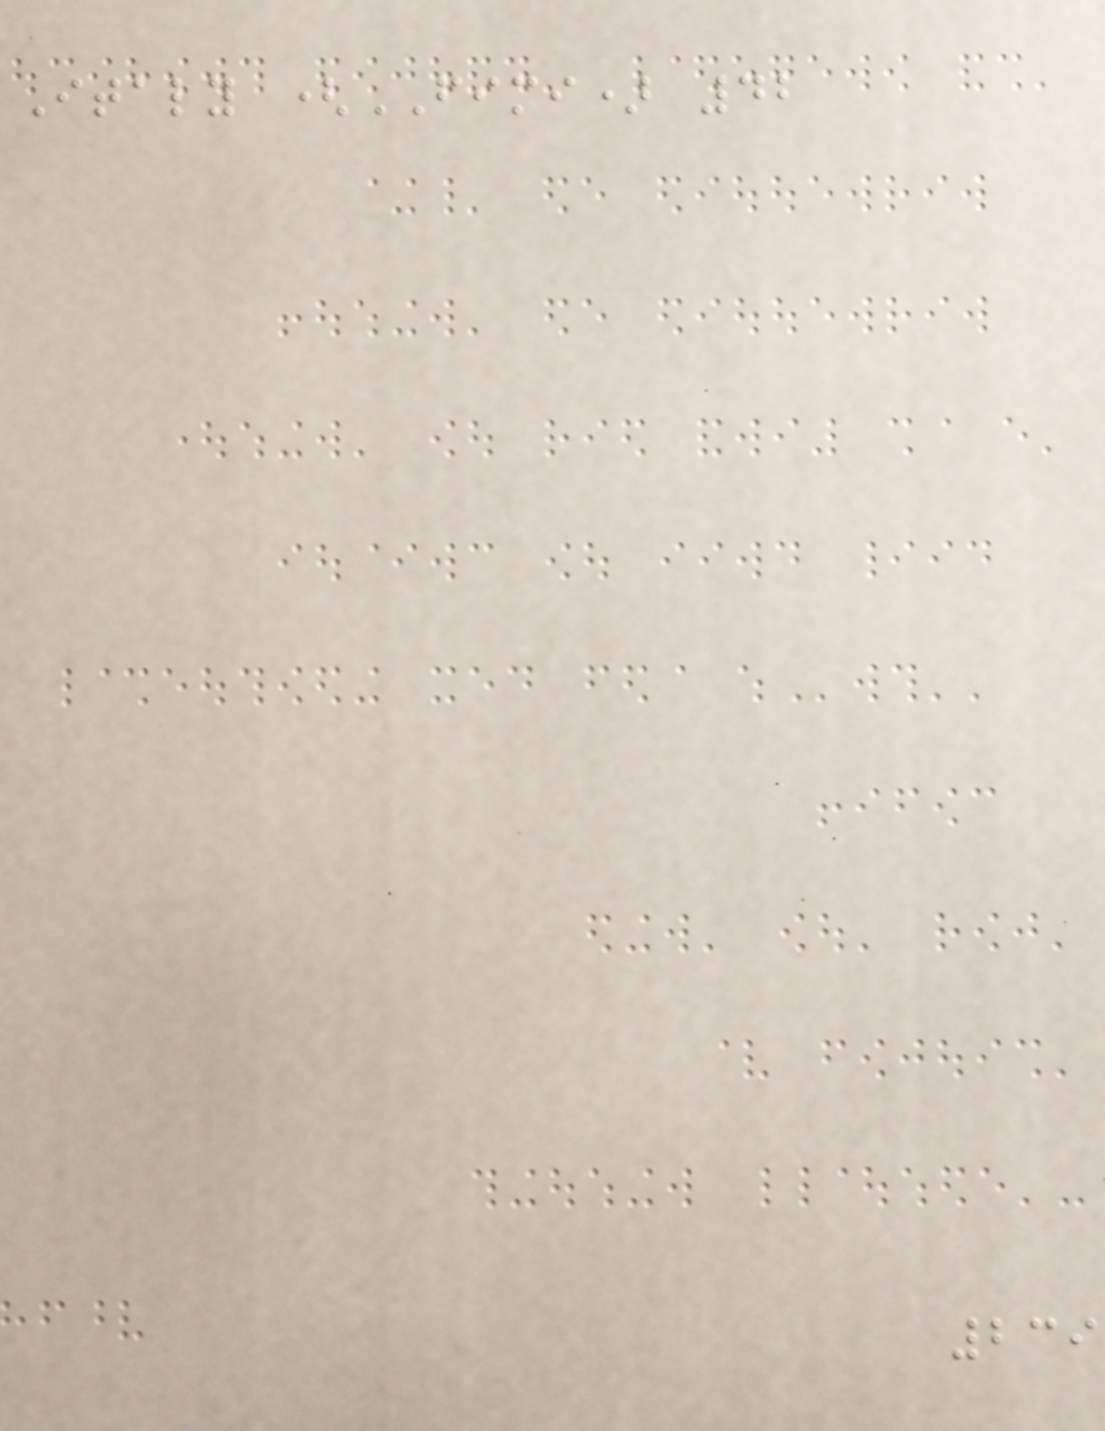Italy (FIMI) 42
239
